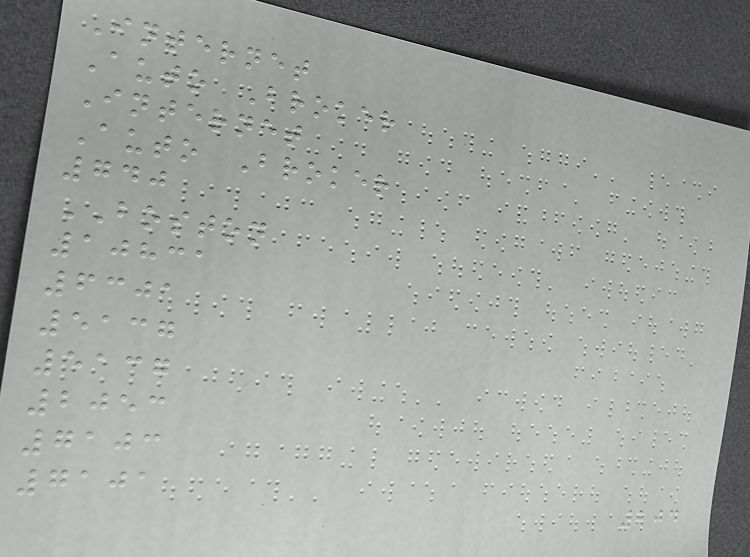Internet
Auto Broker
Internet
Auto Broker
740
BOSTON
10831
6301
5137
5137
2053
7103
7101
204
